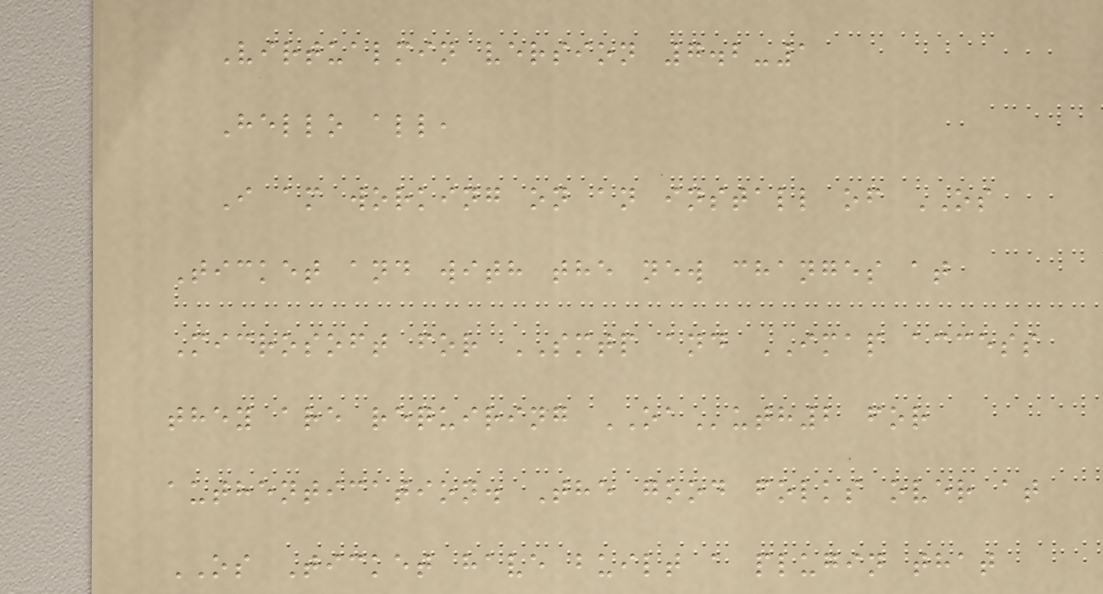Virtualmin version 7.2-1
Hello all,
I am working on an install of OS
Ticket and with the new changes at
Microsoft for SMTP and IMAP access
they are requiring OAuth2 for
authentication. The good folks over at
OS Ticket have built a plugin that
